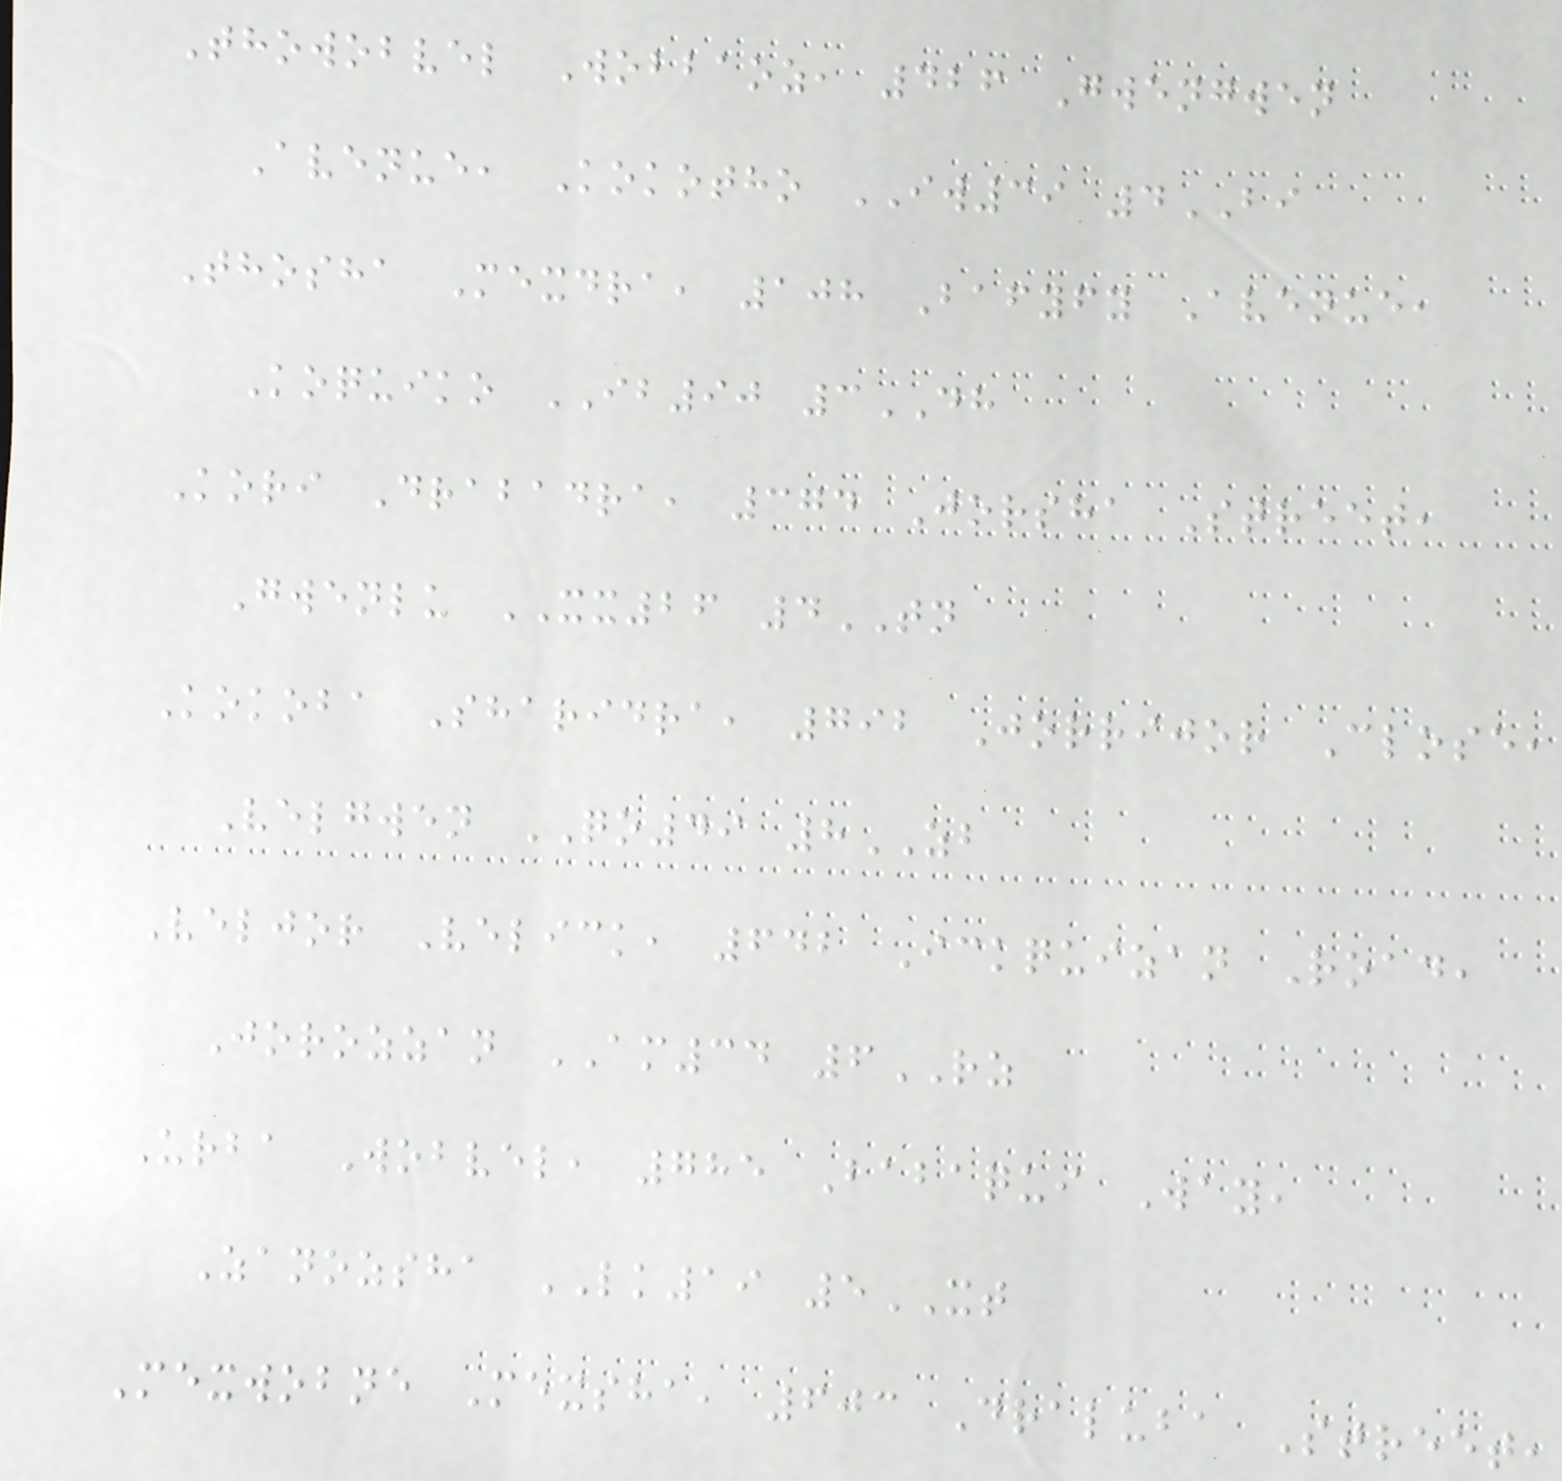Thowobvel Wobbaoz, 426 Gwengwen
Avenue, Kokotho IW39 4BI
Thosha Mexdra, 108 Bafyfy Avenue,
Koquiko IB90 3DH
Kori Drabadra, 374 Jorsha Street,
Gwenlu XX26 4TN
Kokoba Sharidra, 792 Jorrijor Close,
Velgwen QO49 8ZB
Veljor Velick, 642 Ickquizan Road,
Jorozzan AM34 6RZ
Urba Wobvel, 785 Babaqui Way,
Zanozsha LK19 5XT
Mexwobne Mexsha, 603 Draluba Street,
